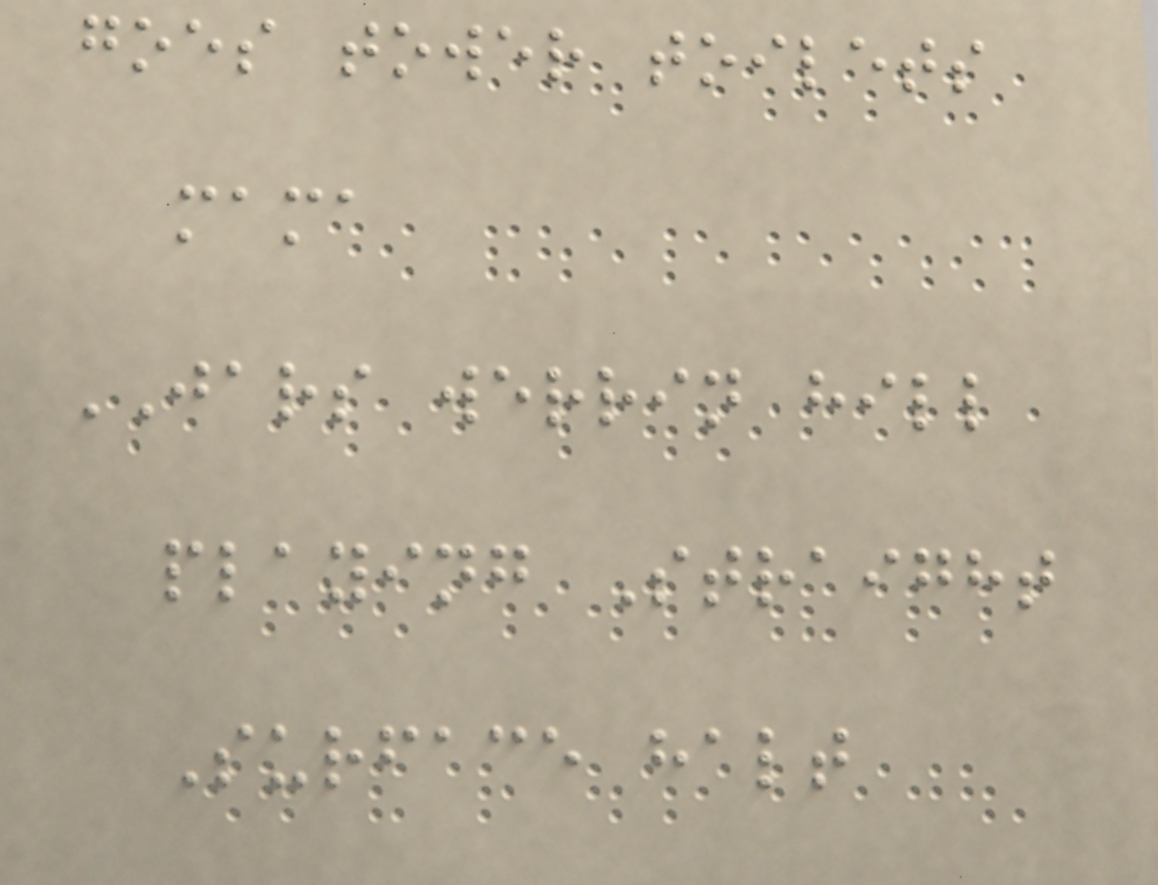goes tower toilets
mama
JARS werrin hill
playing Straight
Surface halt
